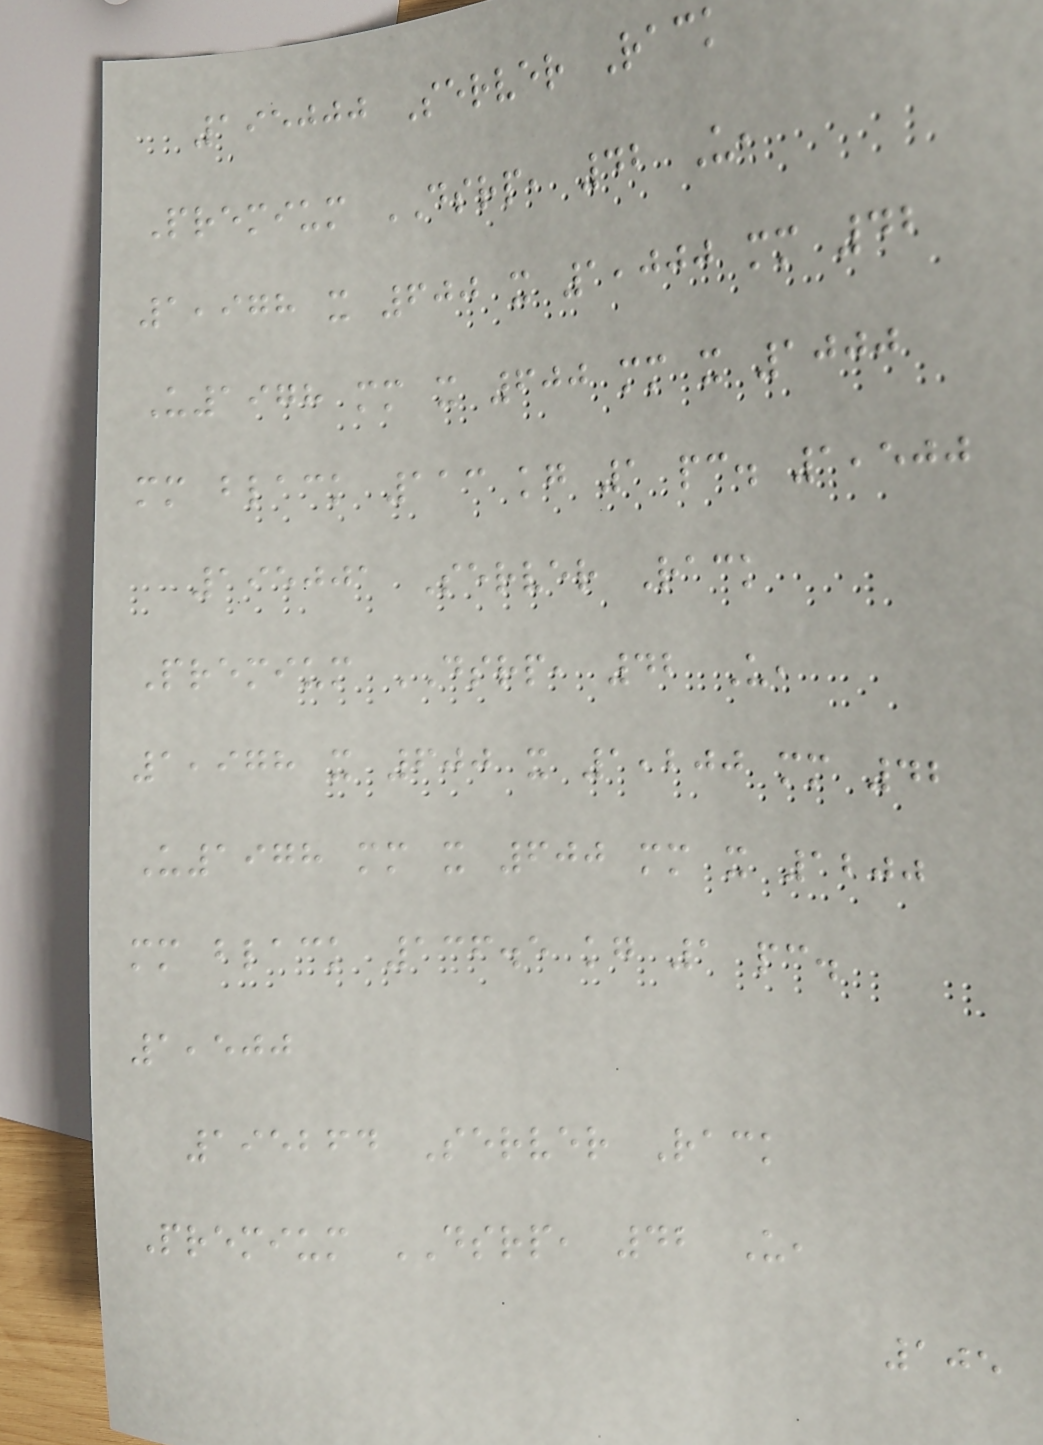195000 Server Rack
Premium DSRP, 42 U,
1,978 x 600 x 1,000 mm 42
U1978 mm x 600 mm x 1000
mm black 113 kg 1 pc. 1,500
195001 Server Rack
Premium DSRP, 42 U,
1,978 x 600 x 1,200 mm 42
U1978 mm x 600 mm x 1200
mm black 136.5 kg 1 pc.
1,500
195264 Server Rack
Premium DSRP, 42 U,
105
